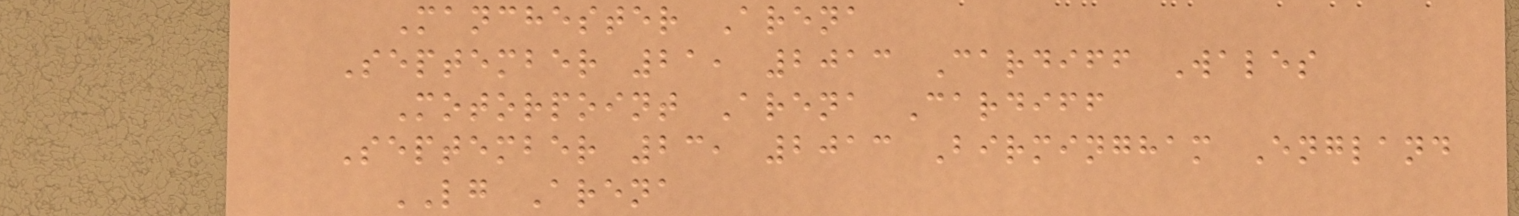Manchester Arena
September 21, 2013 Cardiff Wales
Motorpoint Arena Cardiff
September 23, 2013 Birmingham England
LG Arena
